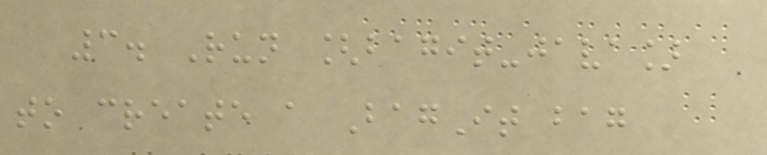3. Run [bagit-java]
to create a BagIt bag
